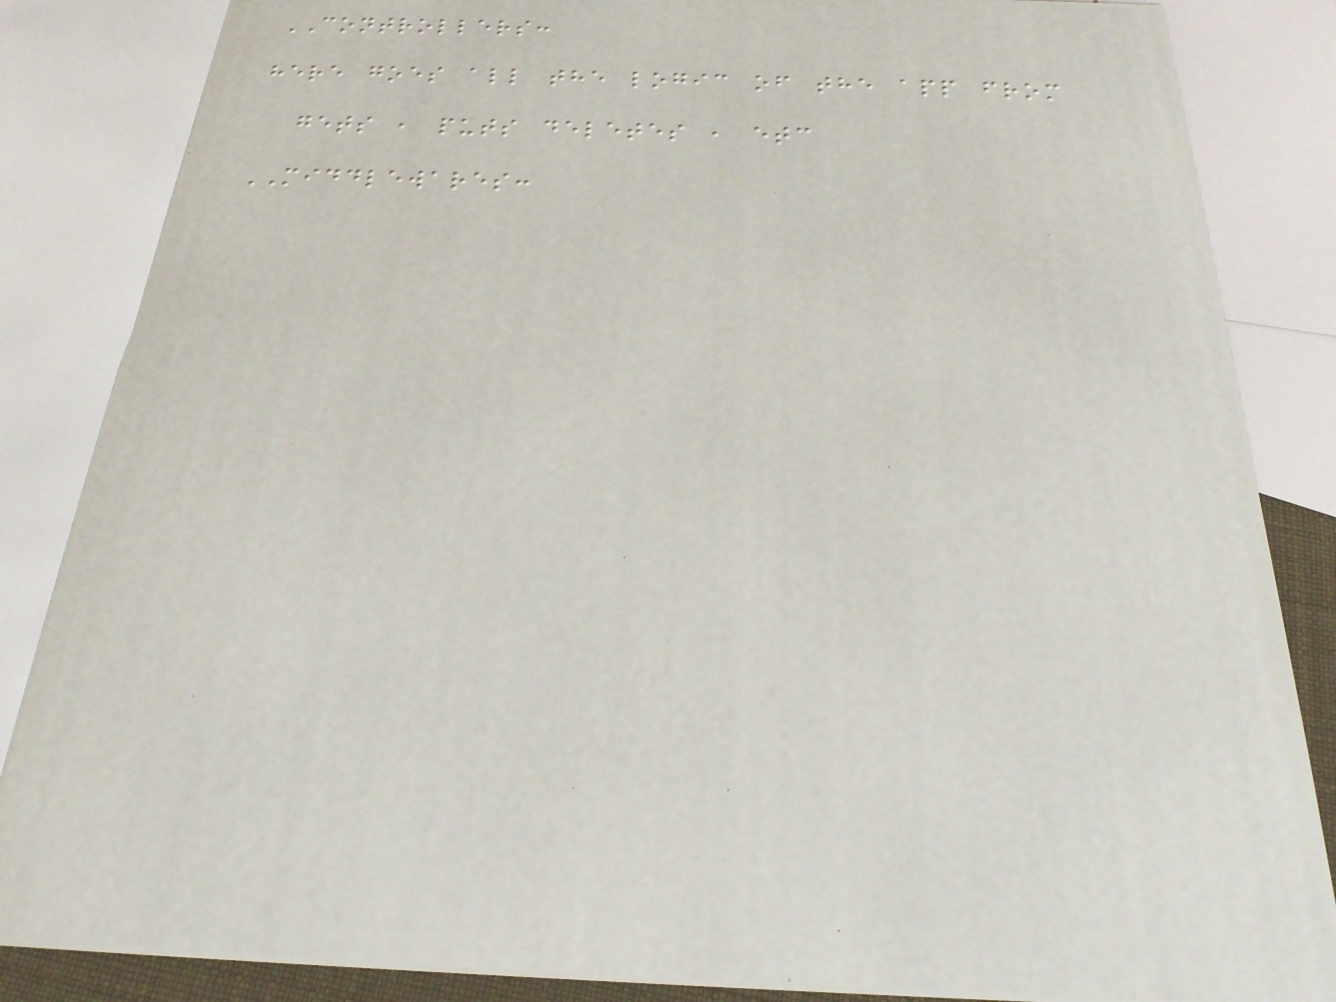CONTROLLERS:
here goes all the logic of the app from
gets , puts deletes , etc
MIDDLEWARES:
